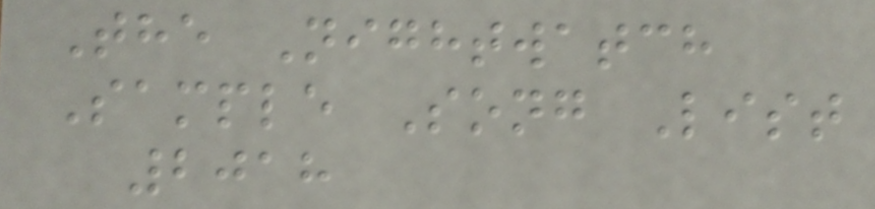The Nightwatch
Sample Song List
2018
